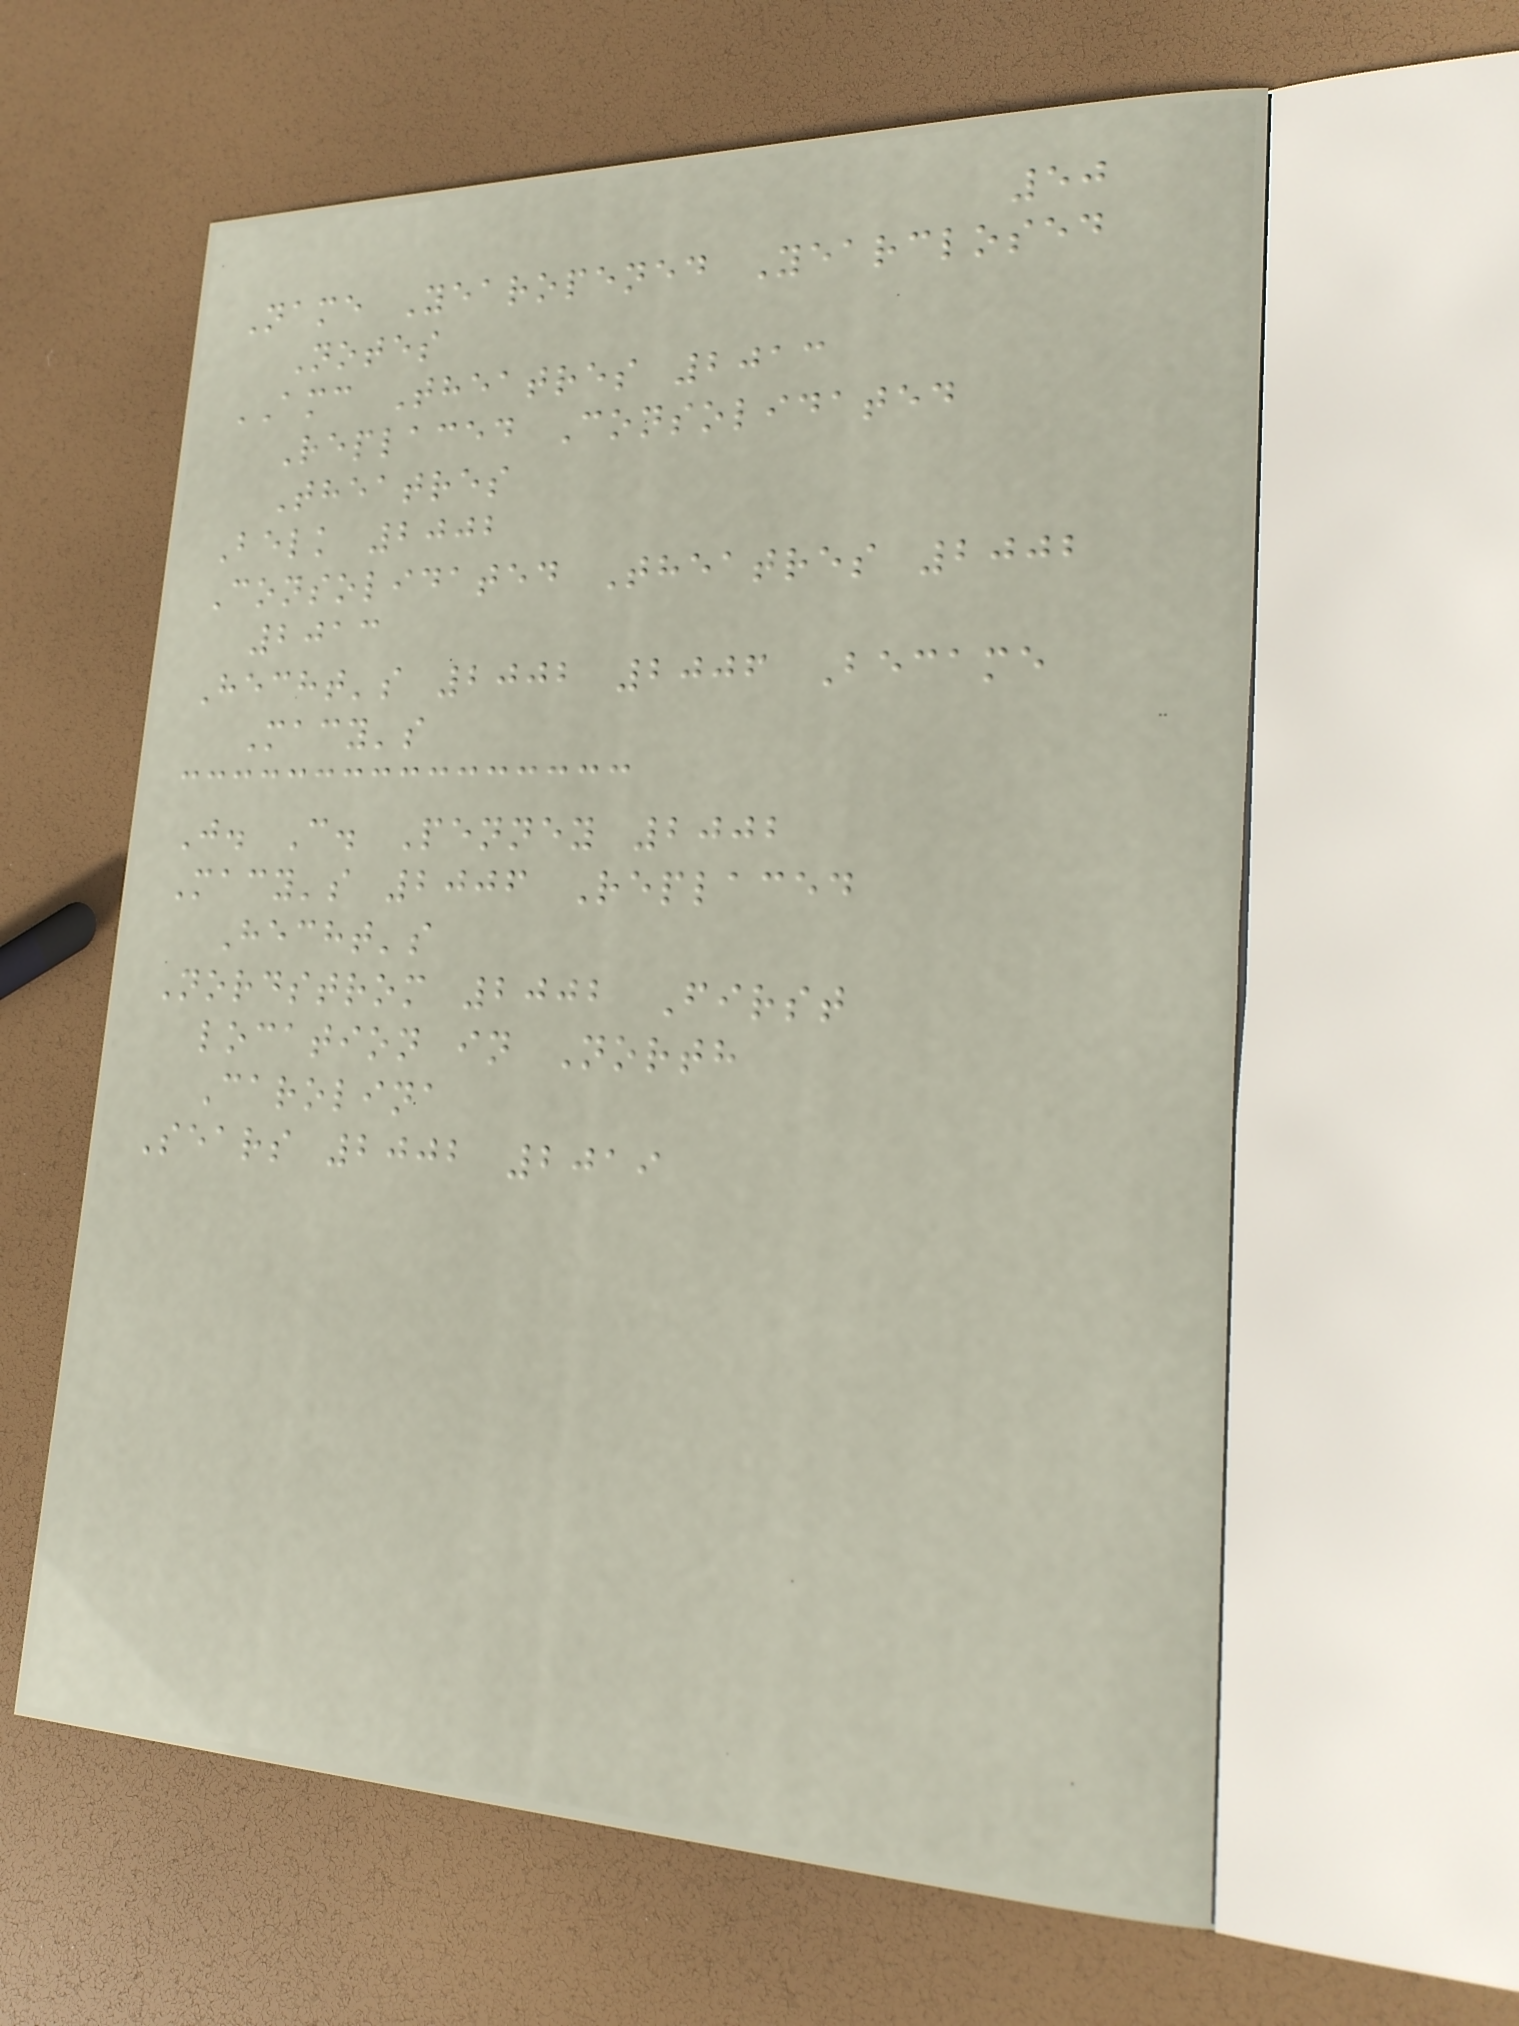50
Name Yearopened Yearclosed
Notes
AMC Theatres 2013
Replaced Consolidated
Theatres
Belk 2002
Consolidated Theatres 2002
2013
Hecht's 2002 2006 Became
Macy's
J. C. Penney 2002
Macy's 2006 Replaced
Hecht's
Nordstrom 2002 First
location in North
Carolina
Sears 2002 2019
